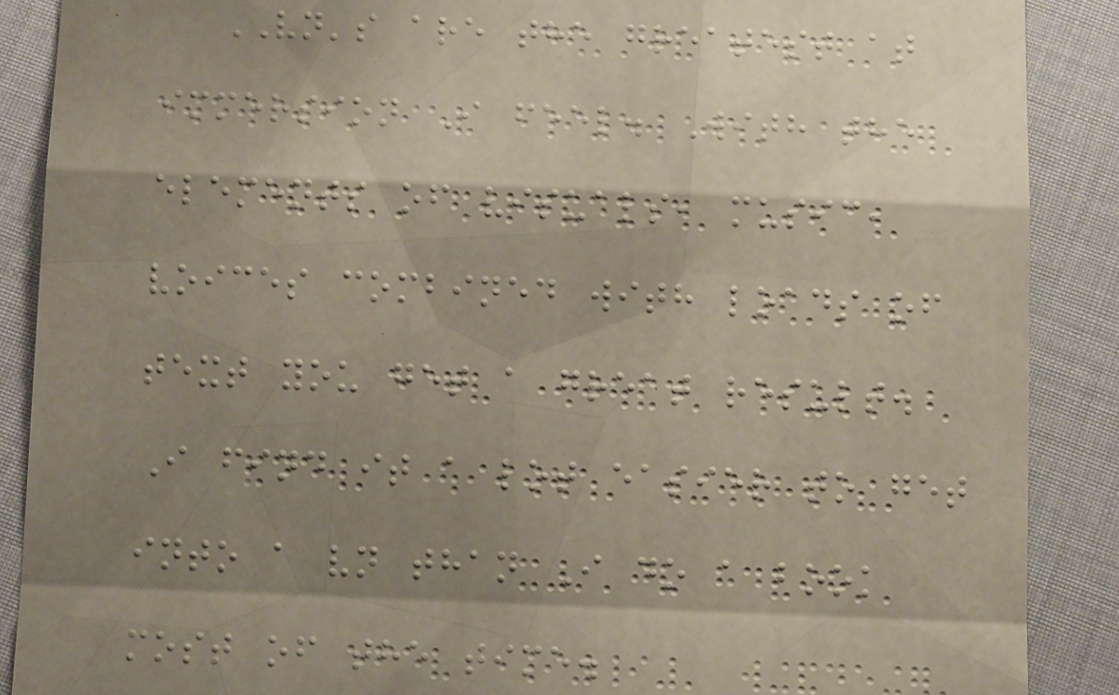VN's are the greatest at
immersion I feel. With the
elements of visuals, music,
voices combined with loads of
text you get a great result.
I find it a lot easier to get
into a vn than I do a book
most of the time.
